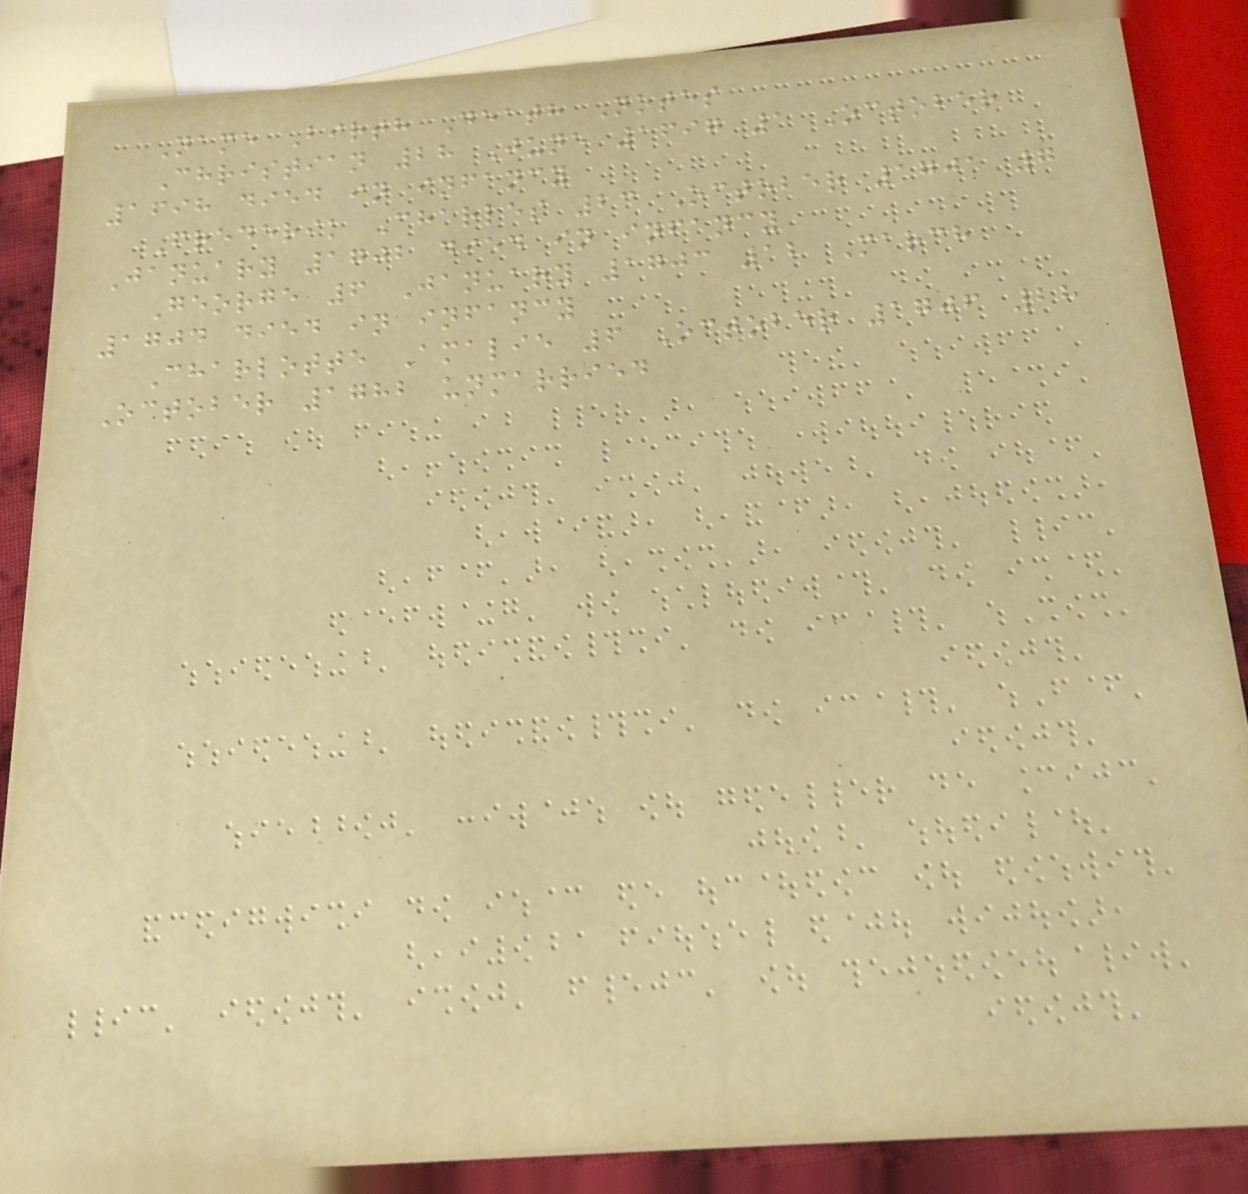Name Birth Death Notes
Christian 28 June 1697 1 October
1698 died in infancy
Frederik Charles 23 October 1701 7
January 1702 died in infancy
George 6 January 1703 12 March
1704 died in infancy
Charlotte Amalie 6 October 1706 28
October 1782 unmarried
